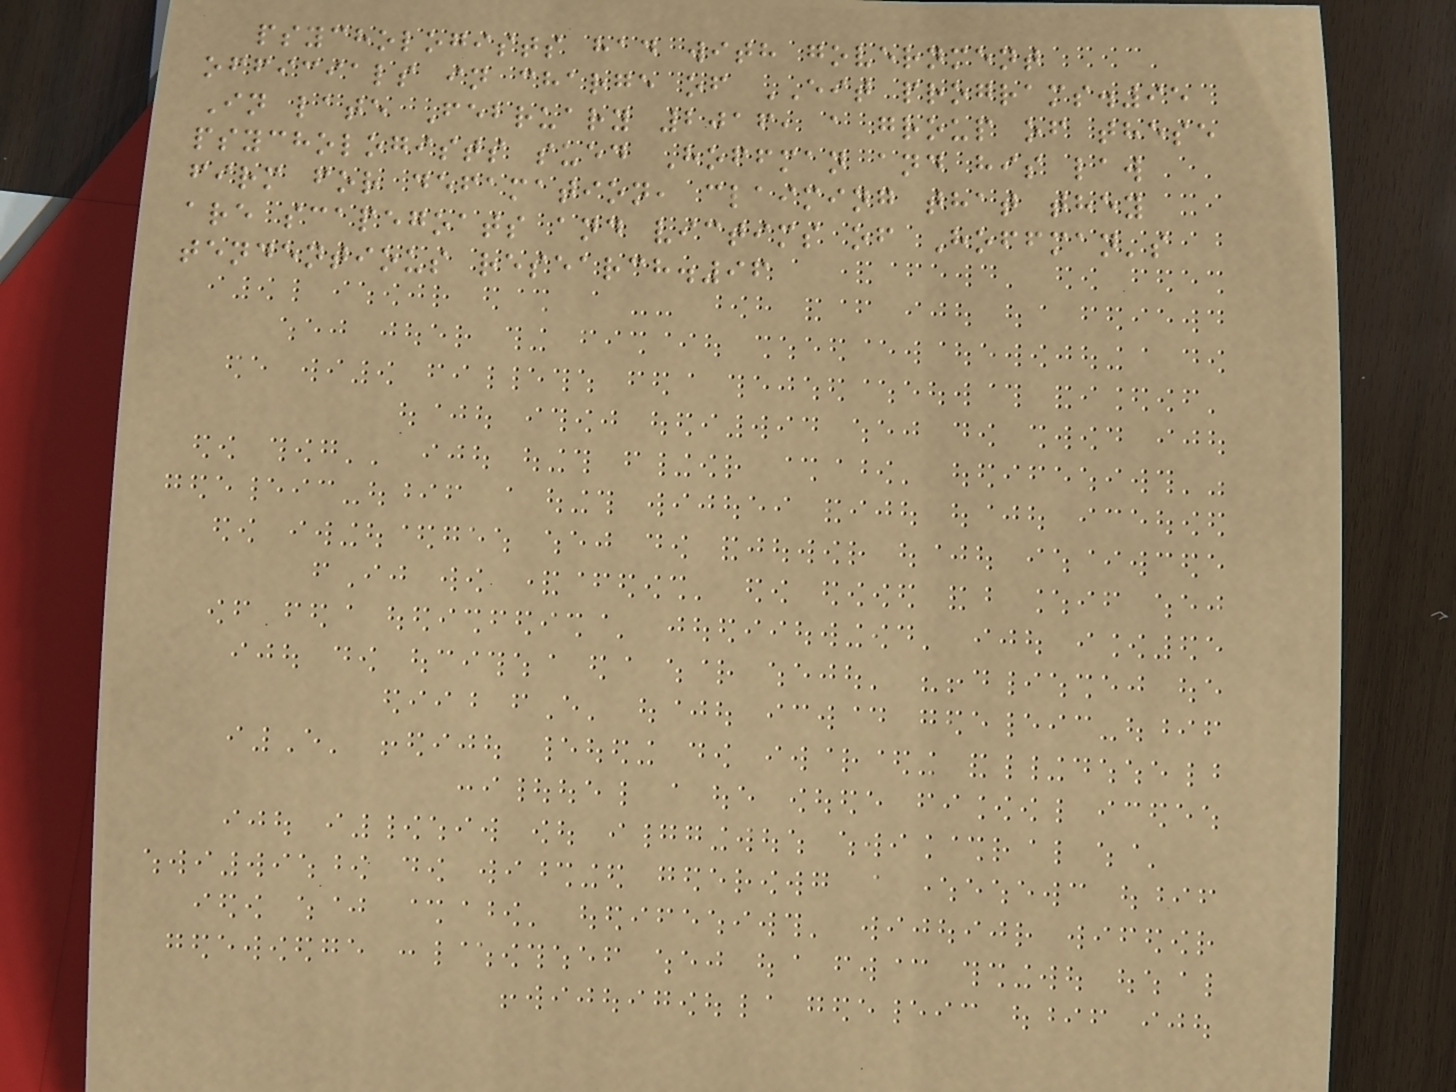psychologists had with government
officials in charge of EIT programs.95
In late February 2016, a group of these
psychologists sued Hoffman and his law
firm for defamation, claiming that they
are scapegoats and victims of Hoffman's
tendentious research.96
